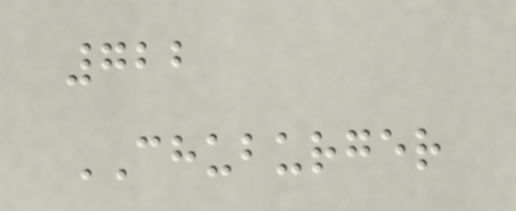722
CHUBURGER
